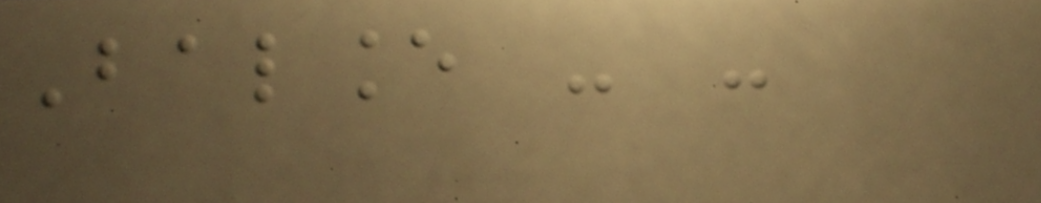Balance - -
